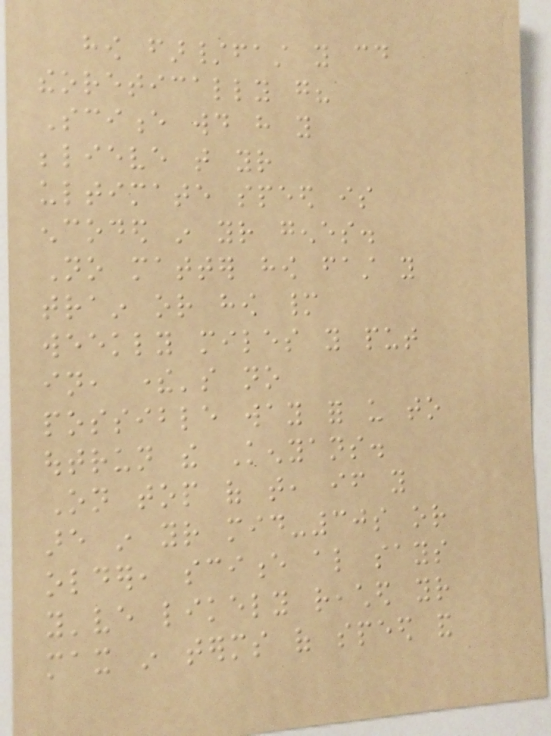how far/fast you could
theoretically go?
Science would have you
believe that your
ultimate speed is
encoded in your genes.
No matter how fast you
train or how many
weekly miles you put
in, there's no
possible way for us to
outrun the Kenyans.
On top of that, if you
are in your mid-30s or
older, science also says
you've likely reached your
max in terms of speed and
